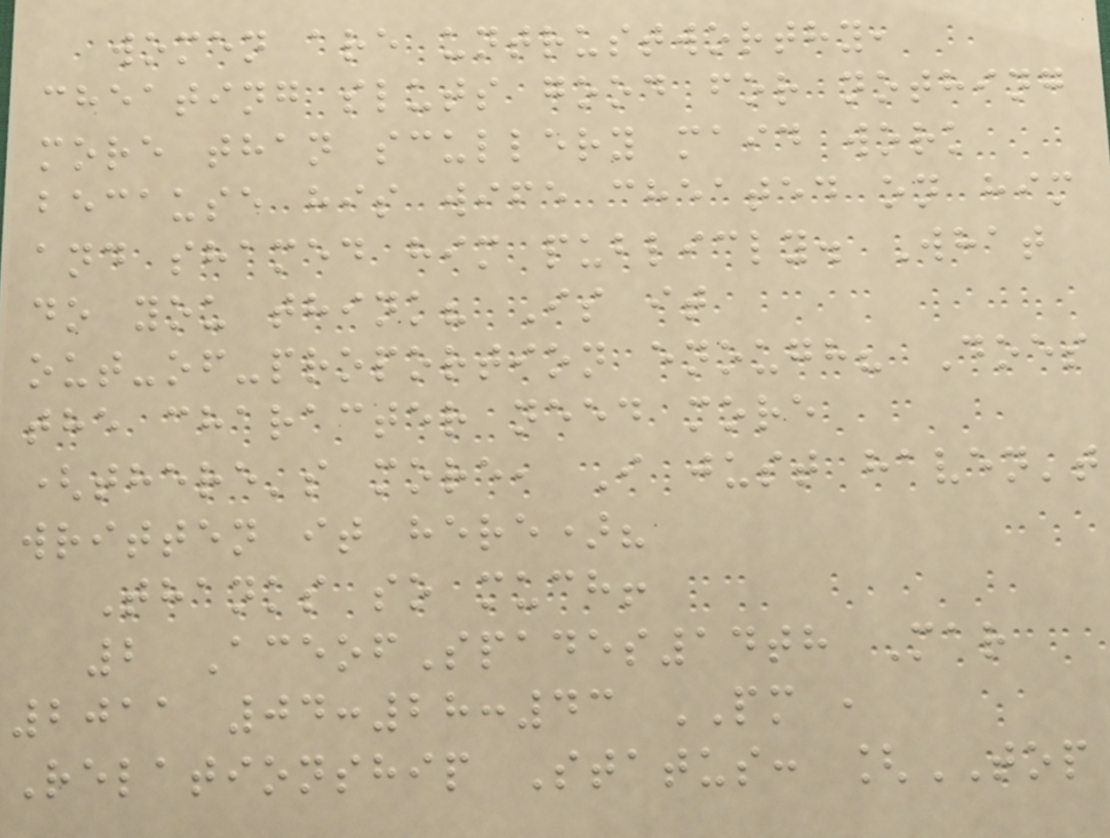women are untrustworthy,
cheating sluts good for nothing
more than scullery maid work
because his wife cheated on him
and shamed him publicly. What
do you think? Is it
out-of-proportion enough? Does
the character need more
(there's more, I just haven't
written it here)?
Thanks so much!
2 AceofSpades14th Mar
2011 04:28:43 PM ,
Relationship Status: [TOP
